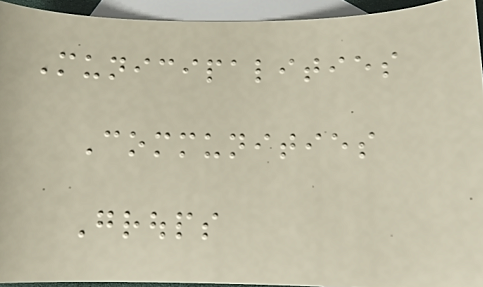Municipalities
Communities
Groups
